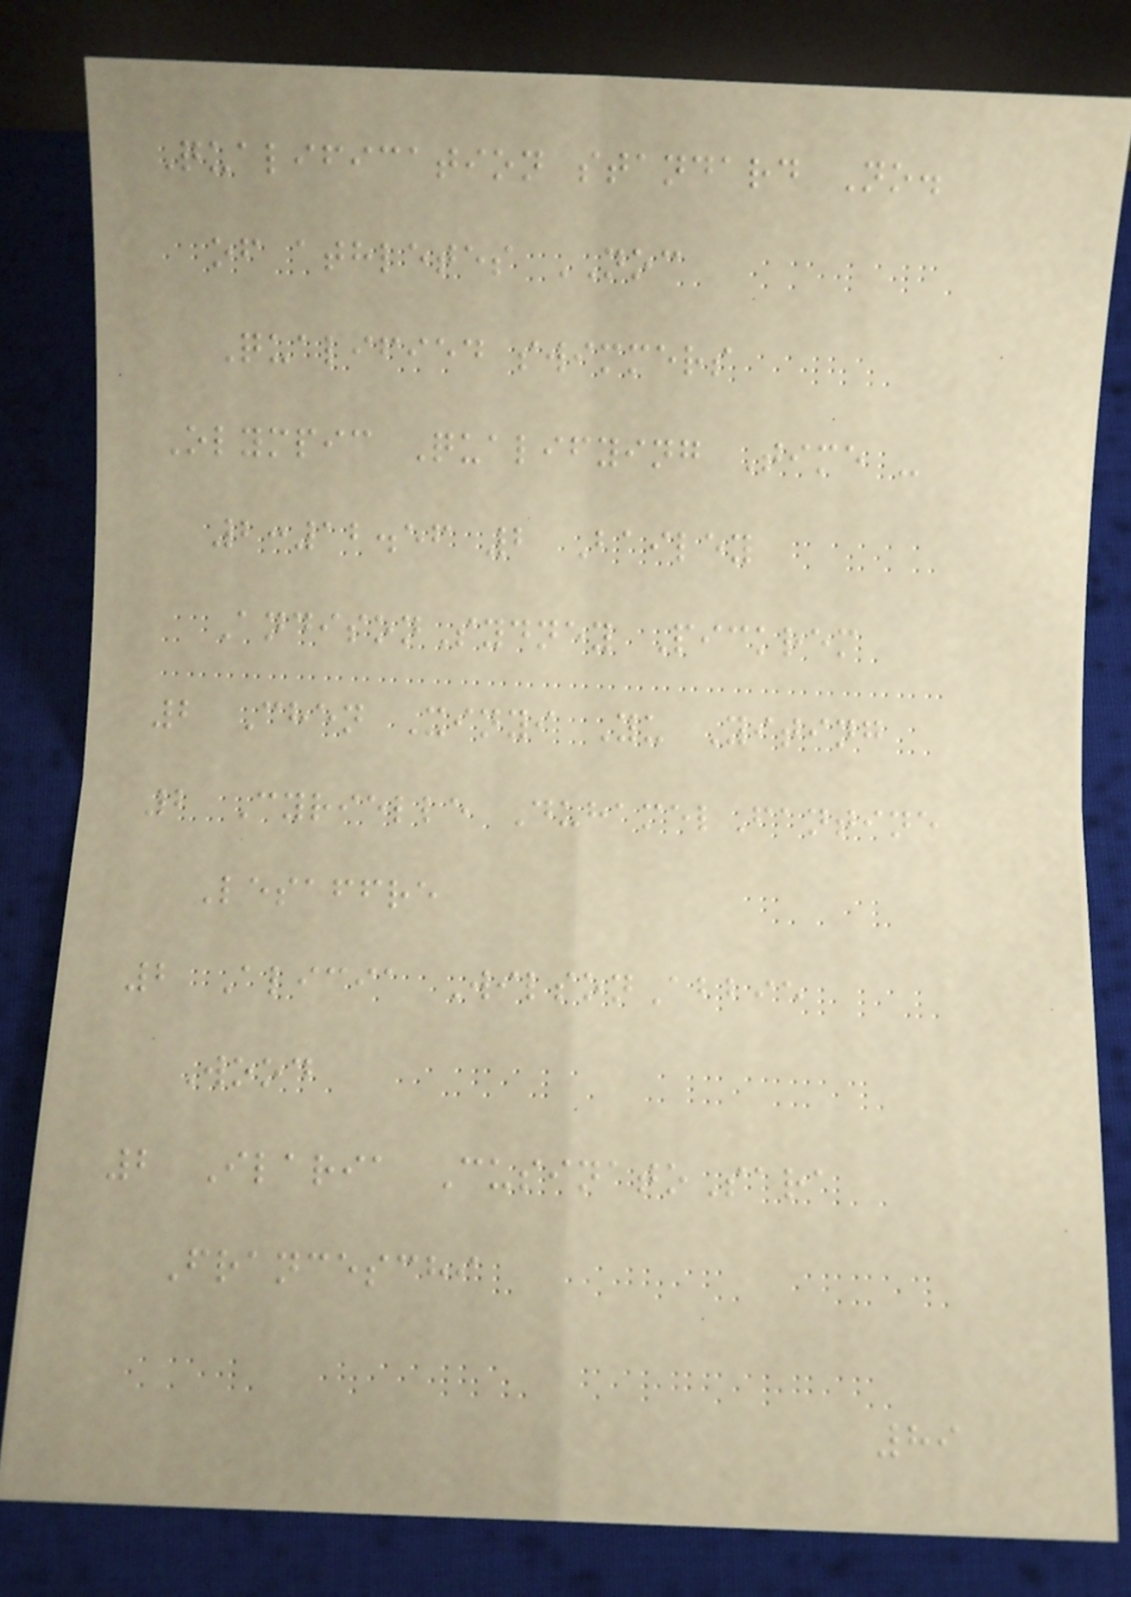Qualification standard No.
of athletes NOC
Qualified swimmers
Olympic Qualifying Time -
2:12.56 2 Bailey
AndisonSydney Pickrem
2 Chen Xinyi Yu Yiting
2 Cyrielle DuhamelFantine
Lesaffre
2 Alicia WilsonAbbie
Wood
2 Ilaria CusinatoSara
Franceschi
89
